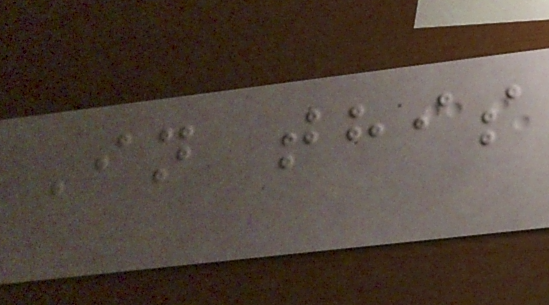In this
